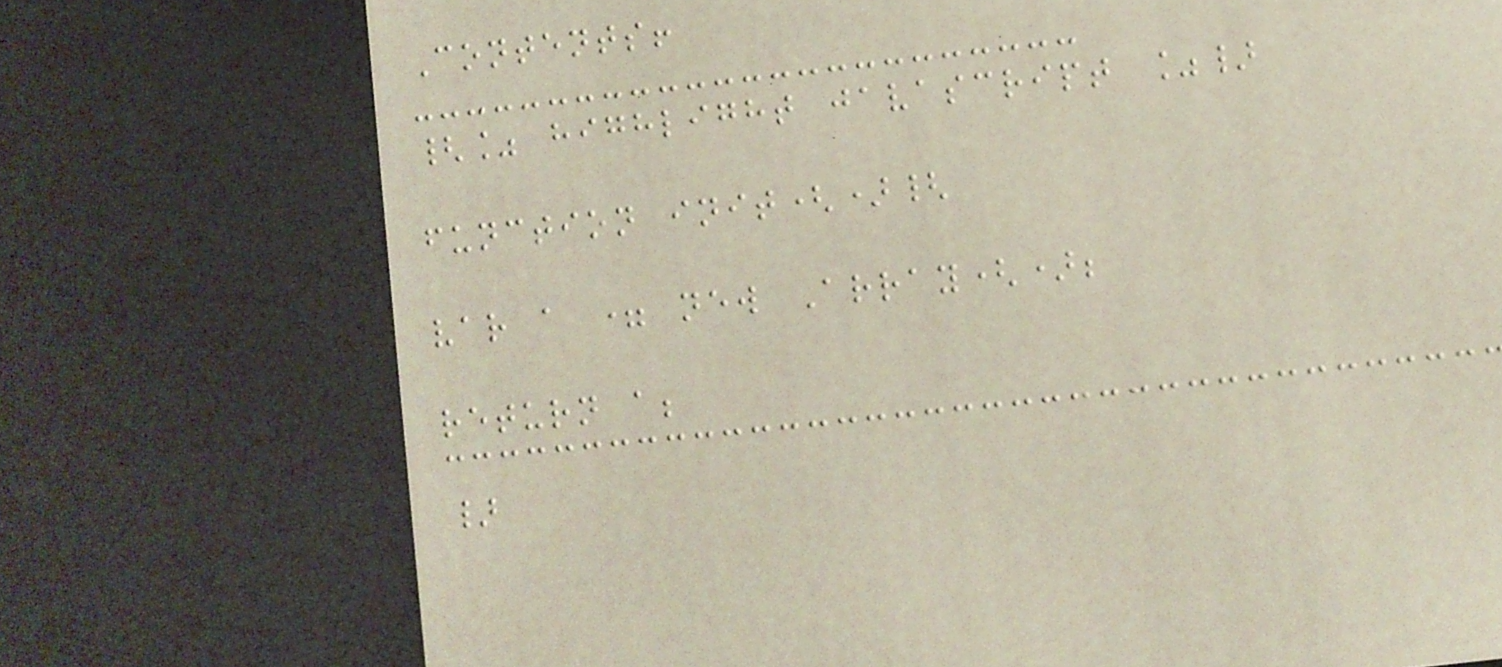Contents!
{% highlight javascript %}
function init(){
var a = new Array();
return a;
}
